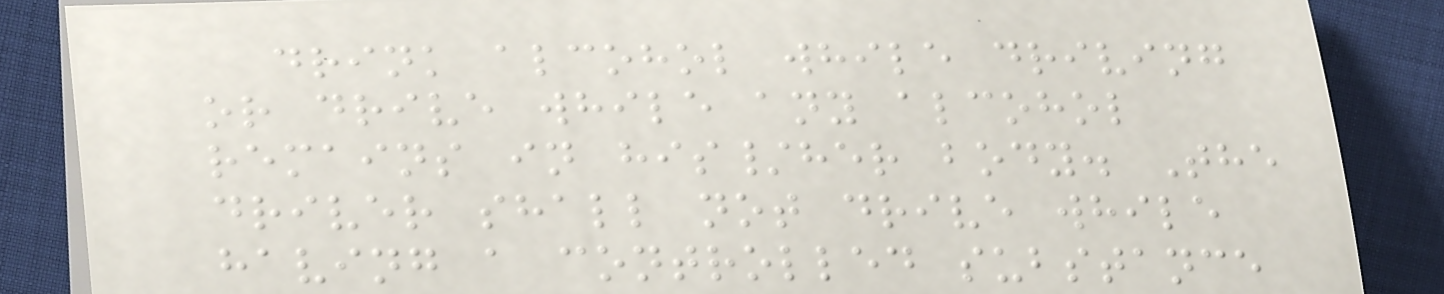drink alcohol while driving
or drive while any alcohol
remains in his/her body. The
driver shall not drive while
having a controlled substance
